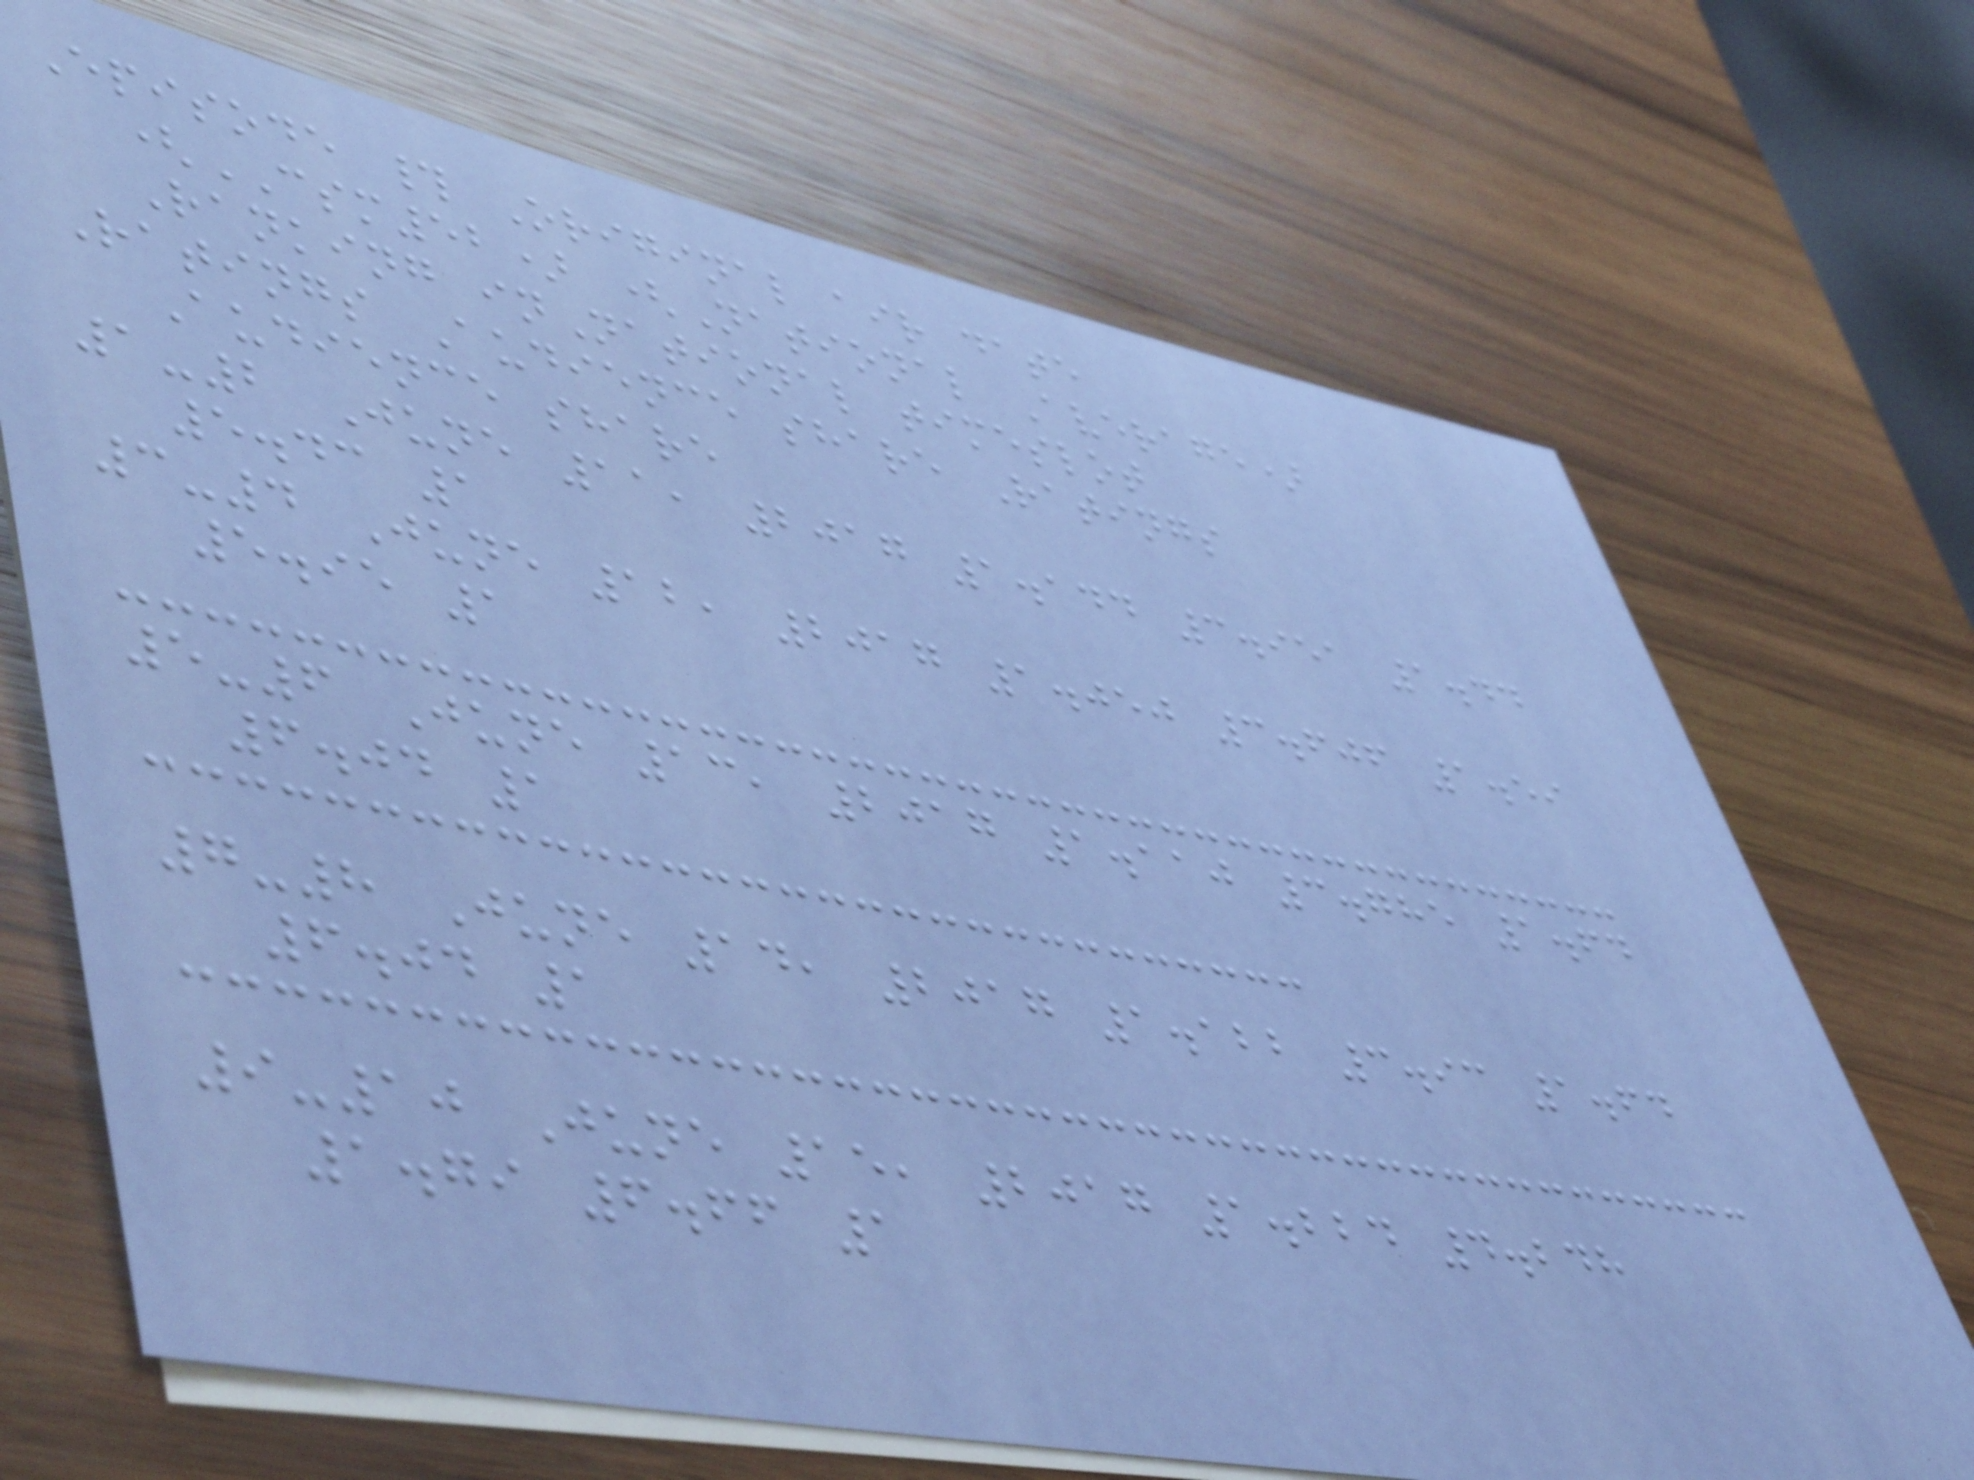Episode # Original air date
(CSM52) (National Average)
Ranking inNational timeslot
Ratings Audience share Ratings
Audience share
1-2 June 11, 2017 1.144 3.951 1.44
5.43 1
3-4 June 12, 2017 1.050 3.606 1.59
5.95 1
5-6 June 13, 2017 1.110 3.785 1.64
6.04 1
7-8 June 14, 2017 1.122 3.93 1.64
6.04 1
9-10 June 15, 2017 1.224 4.248
1.79 6.66 1
